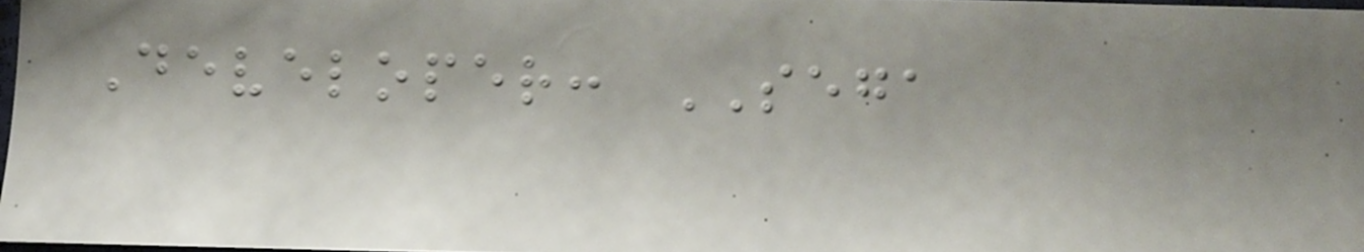Developer: SEGA
